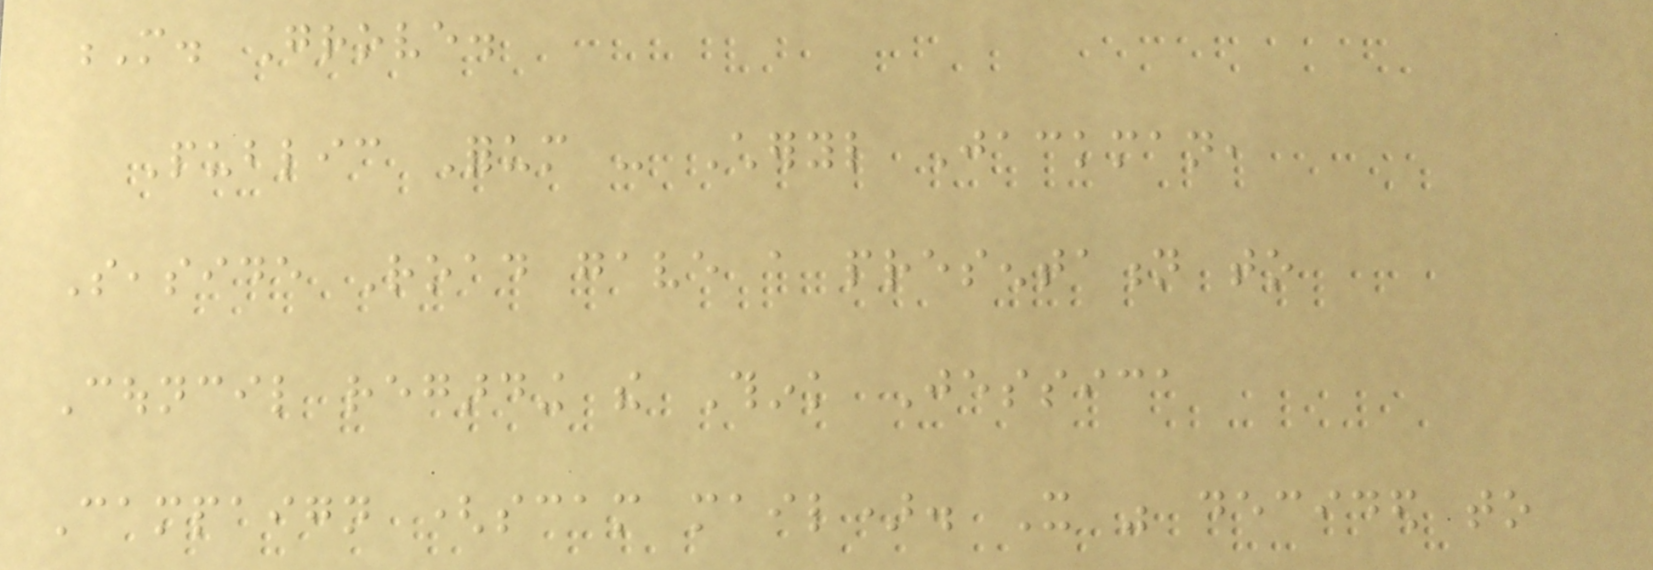M. Grove.
Public Forum - Cheryl Jackman,
Seaside Road gave a presentation to
Council regarding the Think Jessica
Campaign (scam mail). It was decided to
